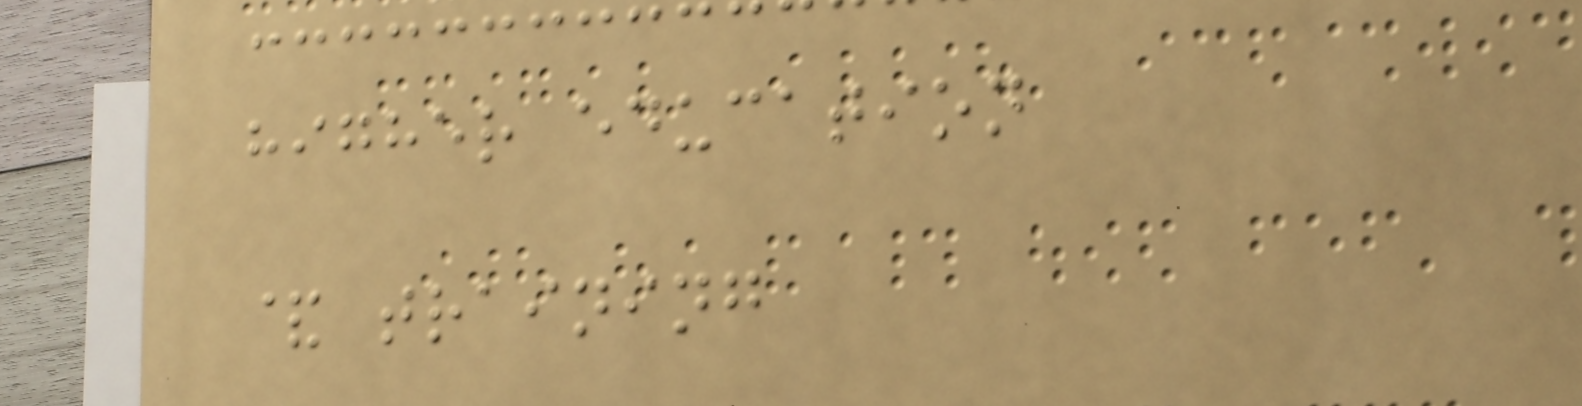higher education
& training
